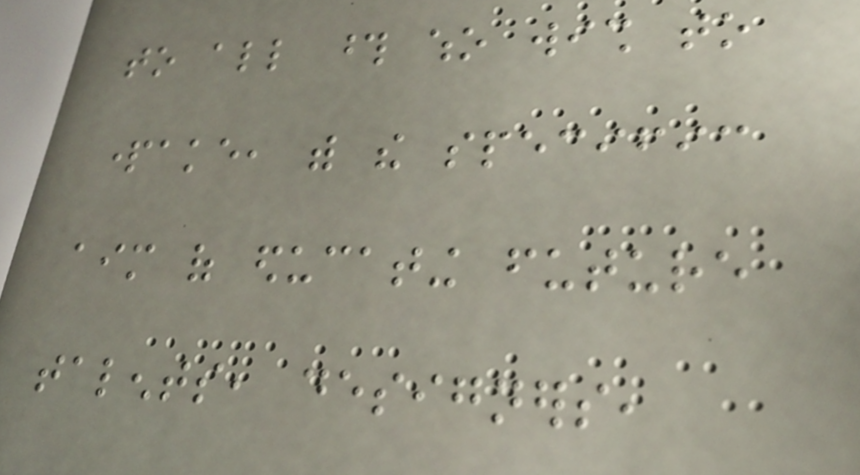to all those who wish to
partake, with the specific
aim of educating future
talents, designers,
